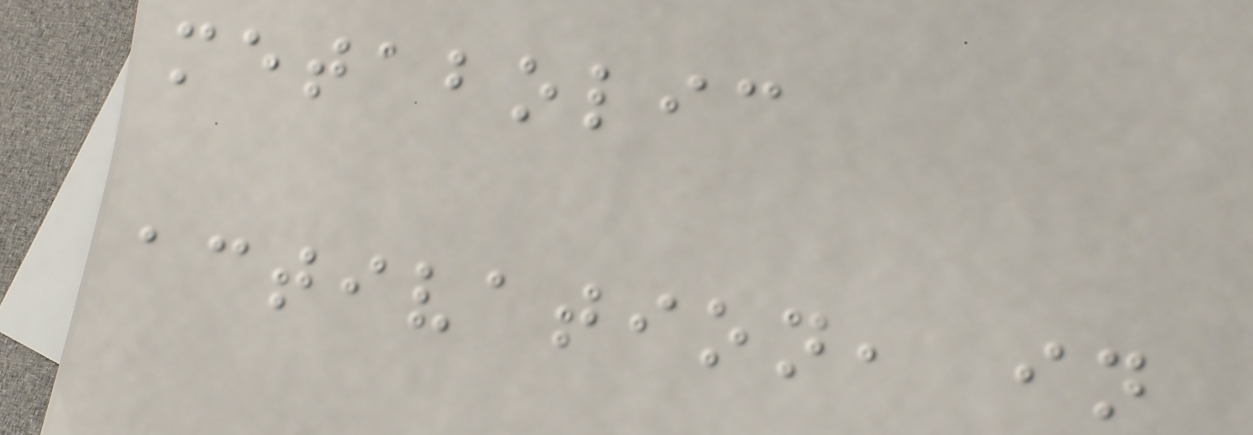metabolic
activation, in
